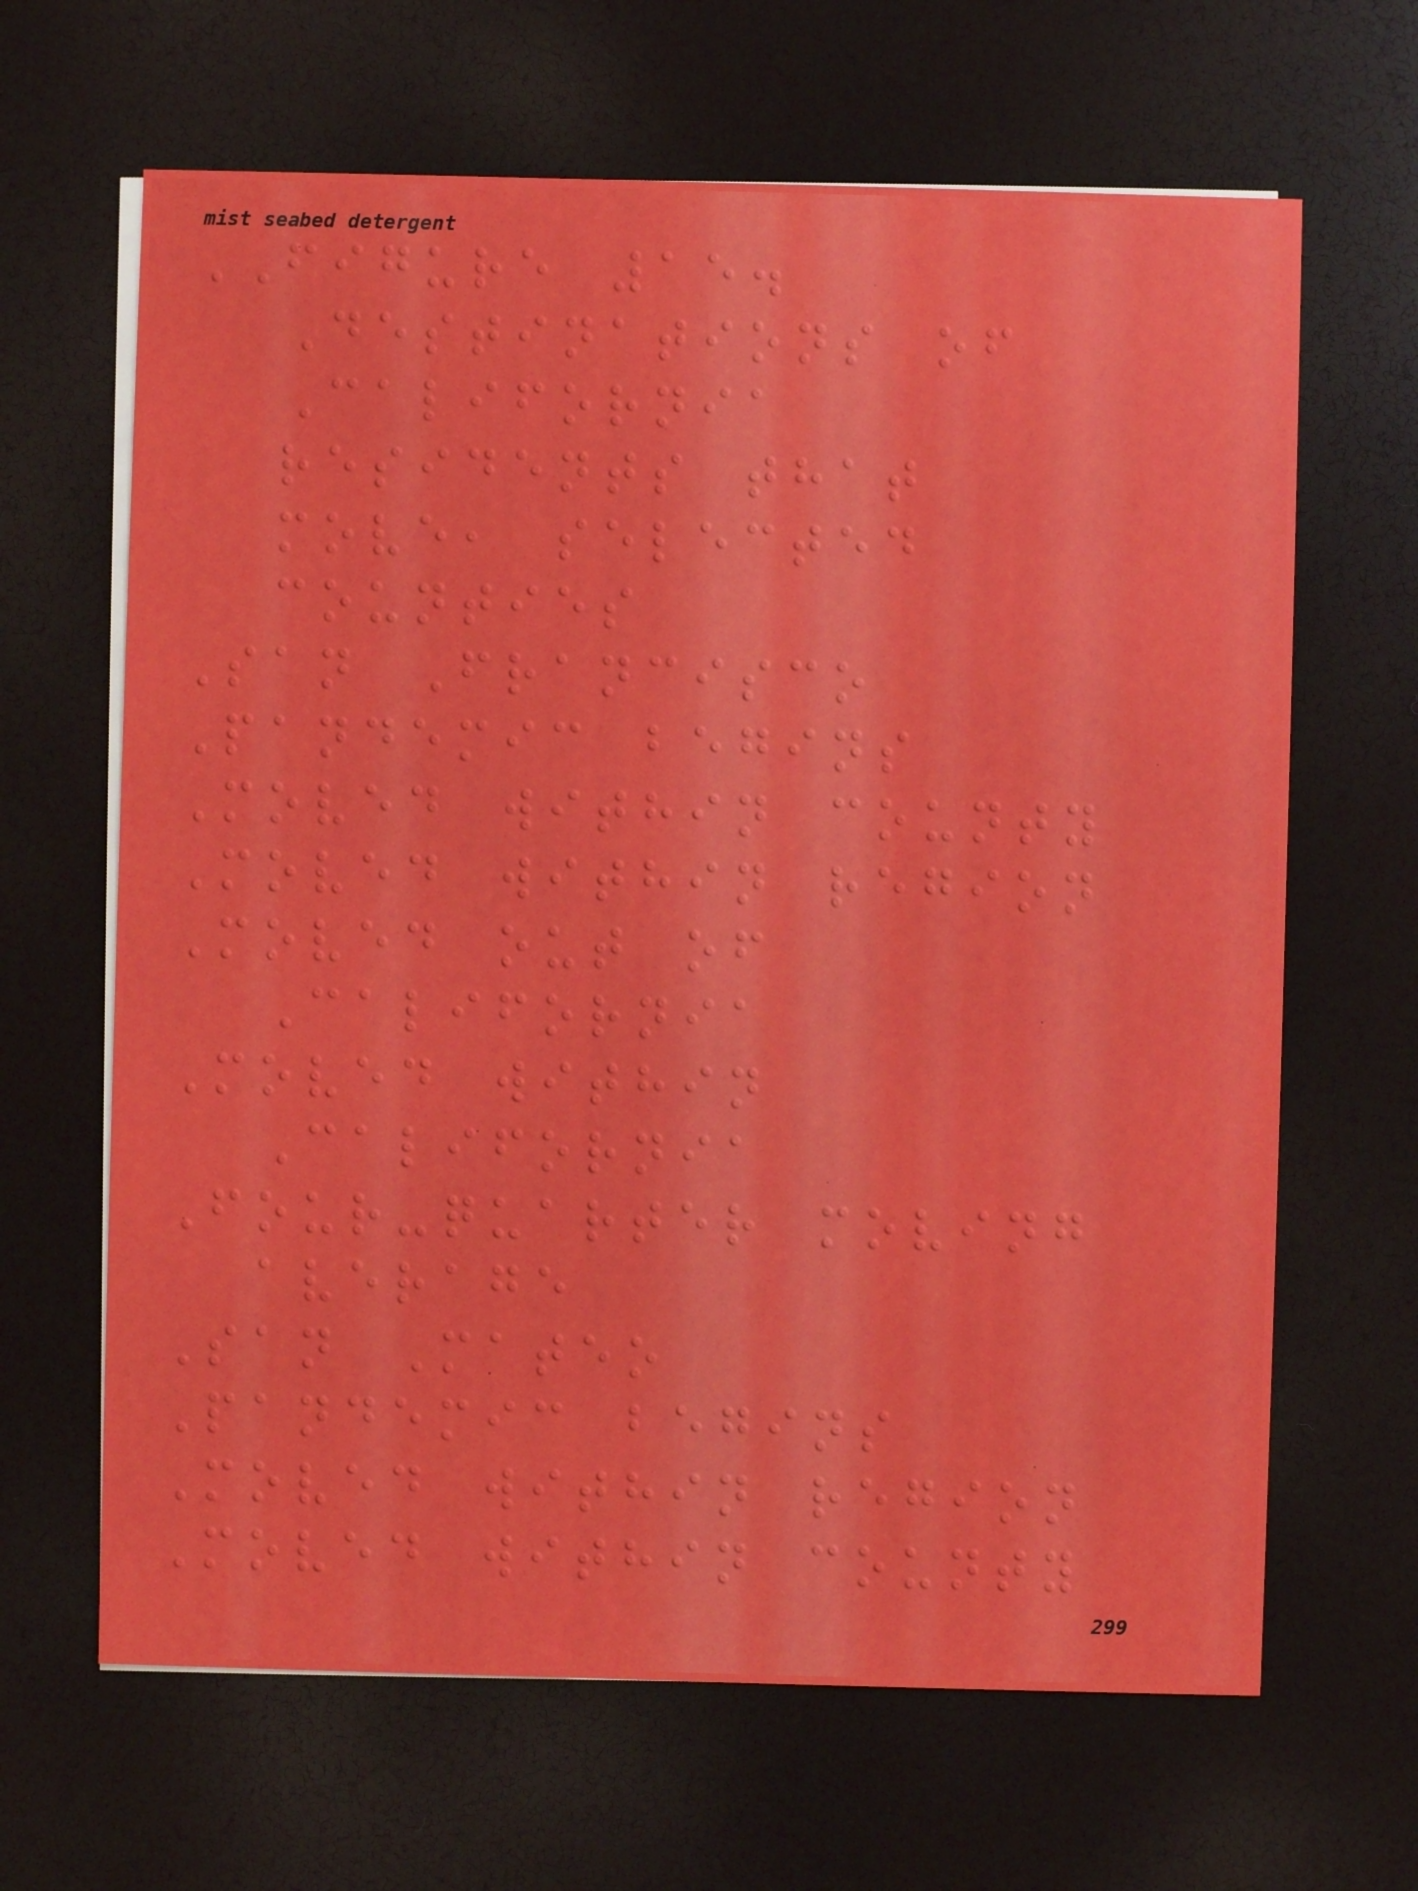FIGURE 15.
Destinations of
California
residents that
move, selected
counties
San Francisco
Pandemic begins
Moved within county
Moved within region
Moved out of
California
Moved within
California
Four-quarter moving
average
San Mateo
Pandemic begins
Moved within region
Moved within county
